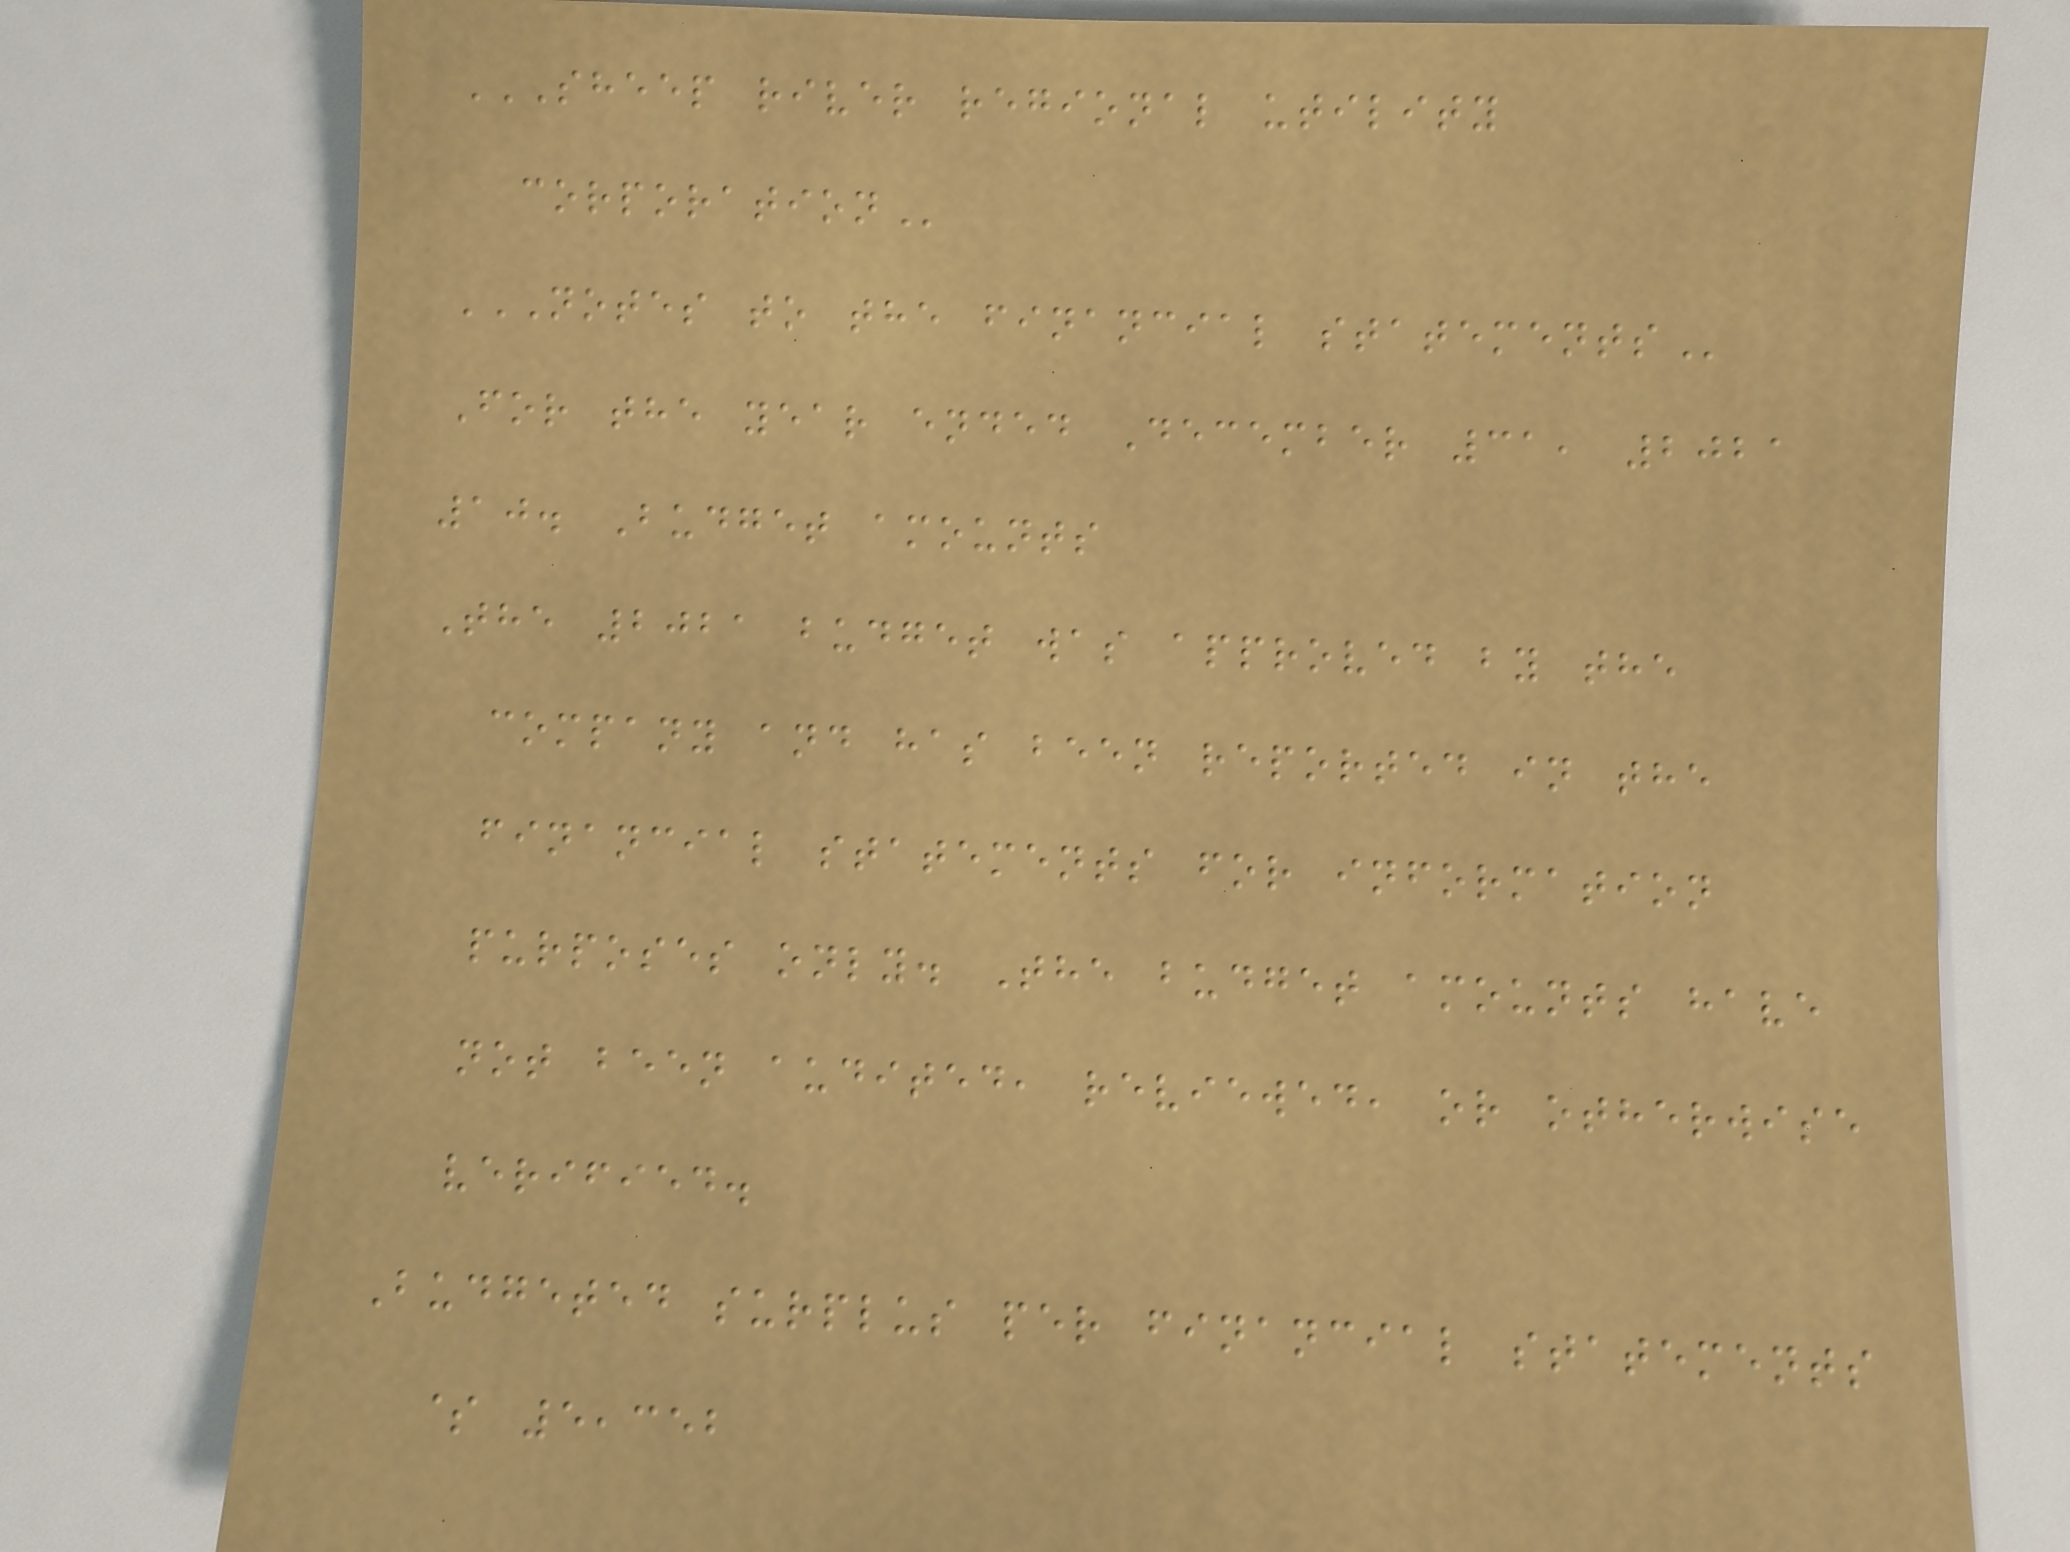SHEEP RIVER REGIONAL UTILITY
CORPORATION
NOTES TO THE FINANCIAL STATEMENTS
For the year ended December 31, 2021
10. Budget amounts
The 2021 budget was approved by the
company and has been reported in the
financial statements for information
purposes only. The budget amounts have
not been audited, reviewed, or otherwise
verified.
Budgeted surplus per financial statements
$ 5,352
